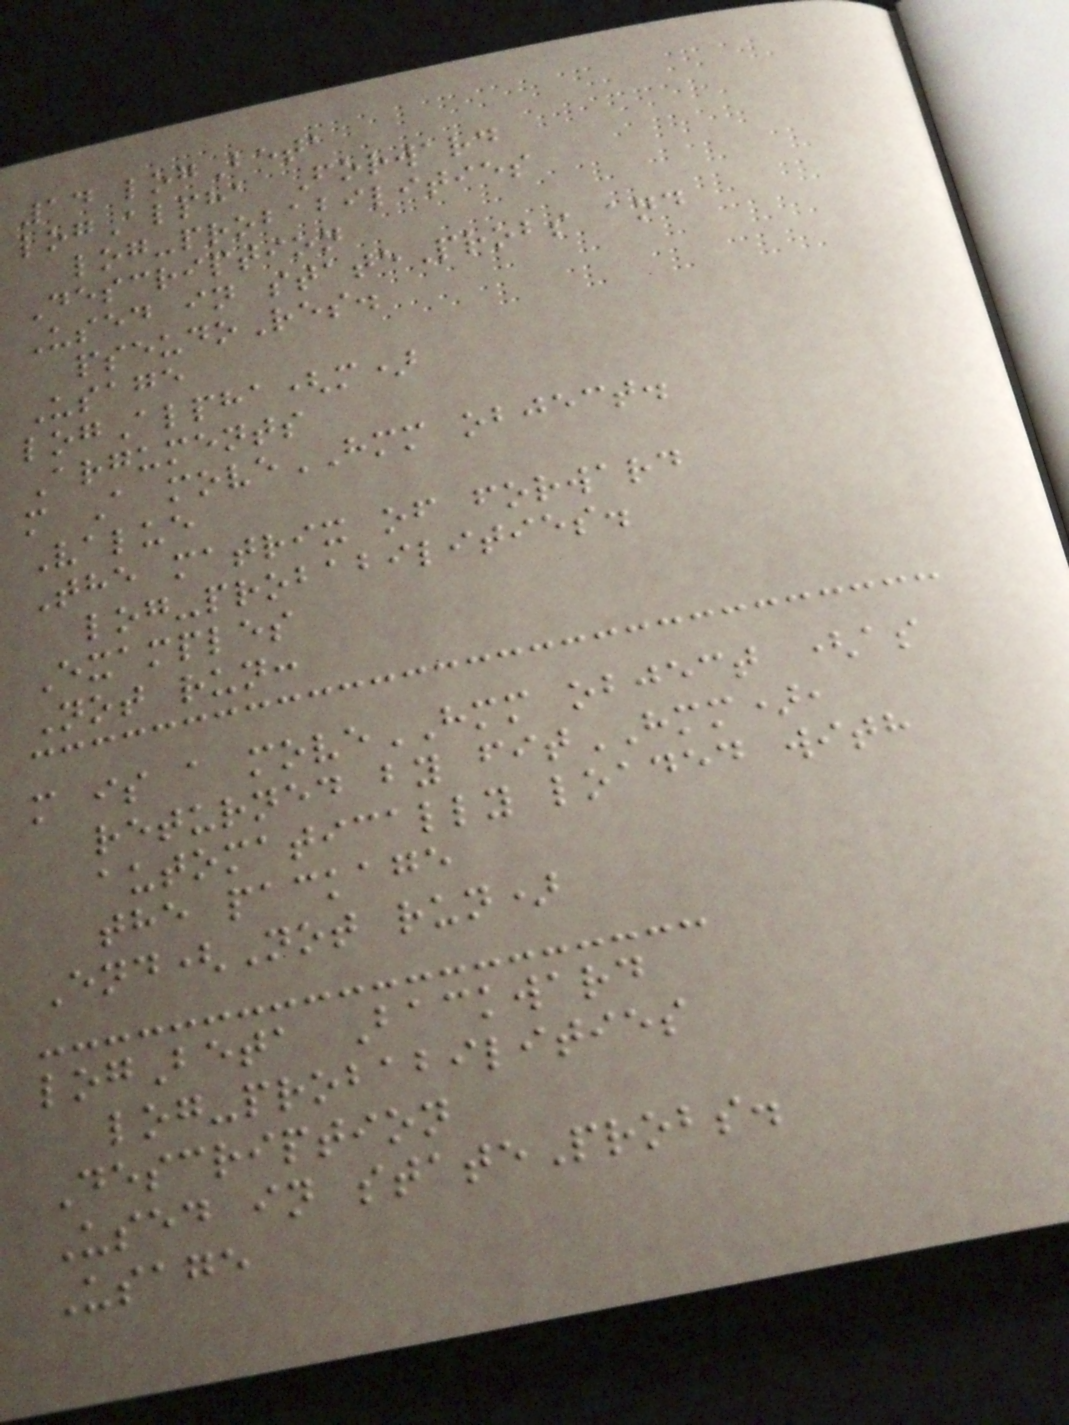14 logBeta
logAlpha Forward
log-probabilities
Description
Used in stateProbs and
pseudoRes.
Usage
logAlpha(m)
Arguments
m A moveHMM object.
Value
The matrix of forward
log-probabilities.
Examples
Not run:
m is a moveHMM object (as
returned by fitHMM),
automatically loaded with
the package
End(Not run)
logBeta Backward
log-probabilities
Description
Used in stateProbs.
Usage
